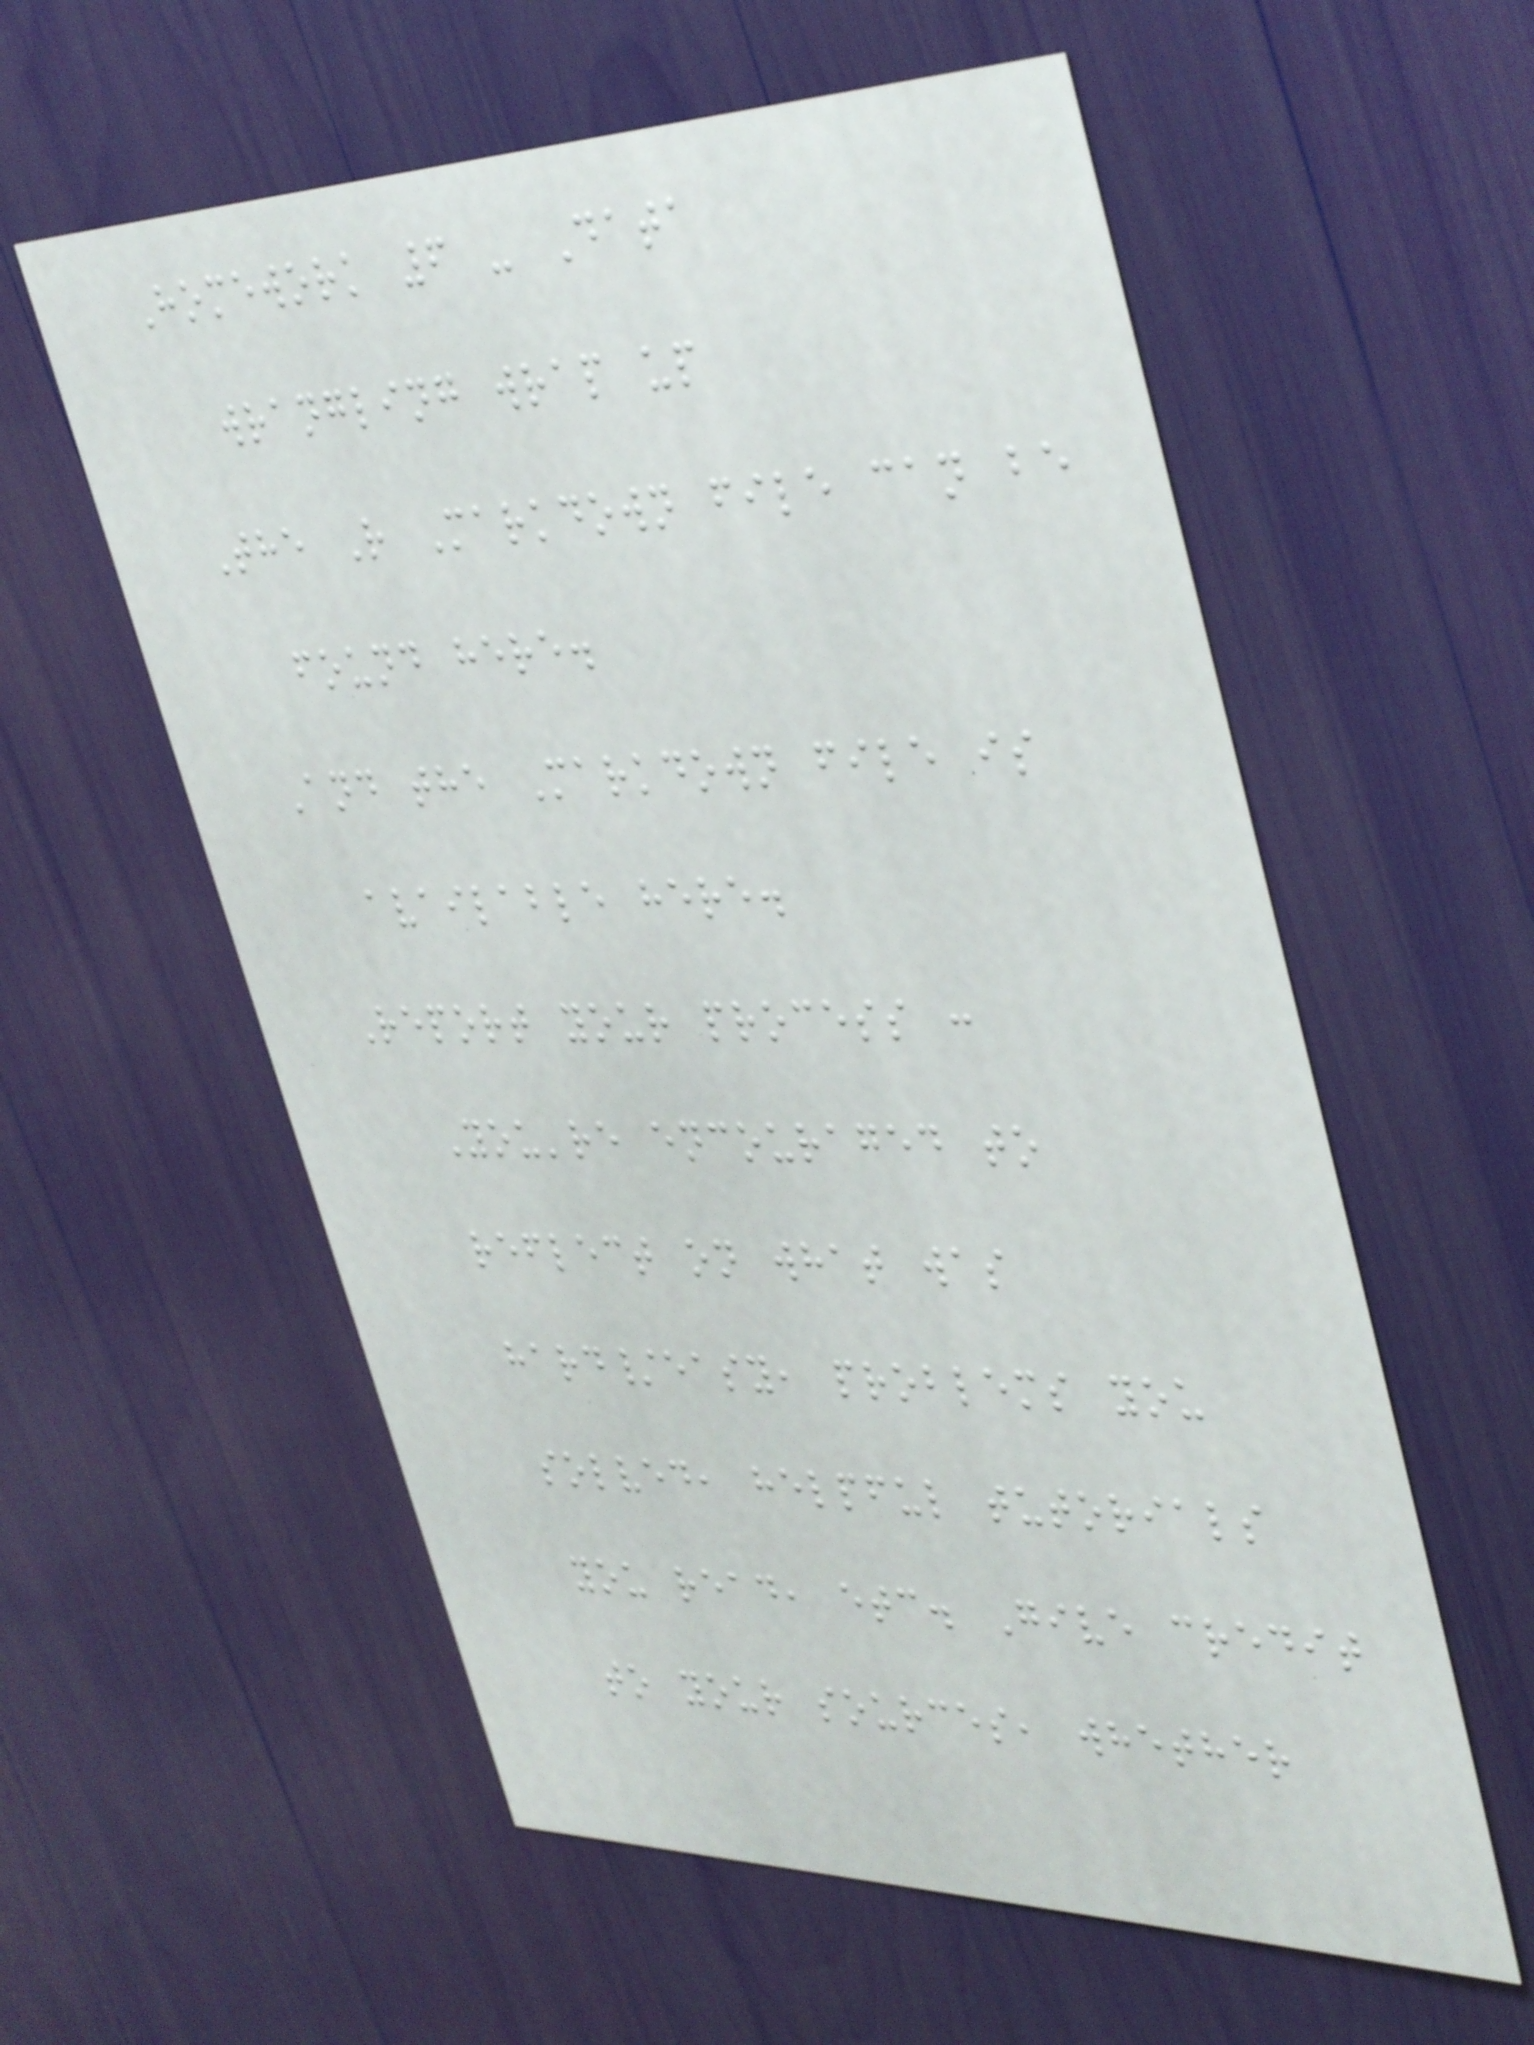Homework 6 - Data
wrangling wrap up
The R Markdown file can be
found here.
And the Markdown file is
available here.
Report your process :
You're encouraged to
reflect on what was
hard/easy, problems you
solved, helpful tutorials
you read, etc. Give credit
to your sources, whether
